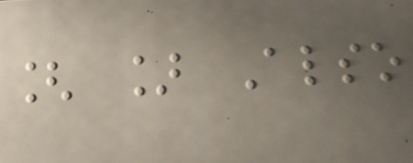[ ] Also
